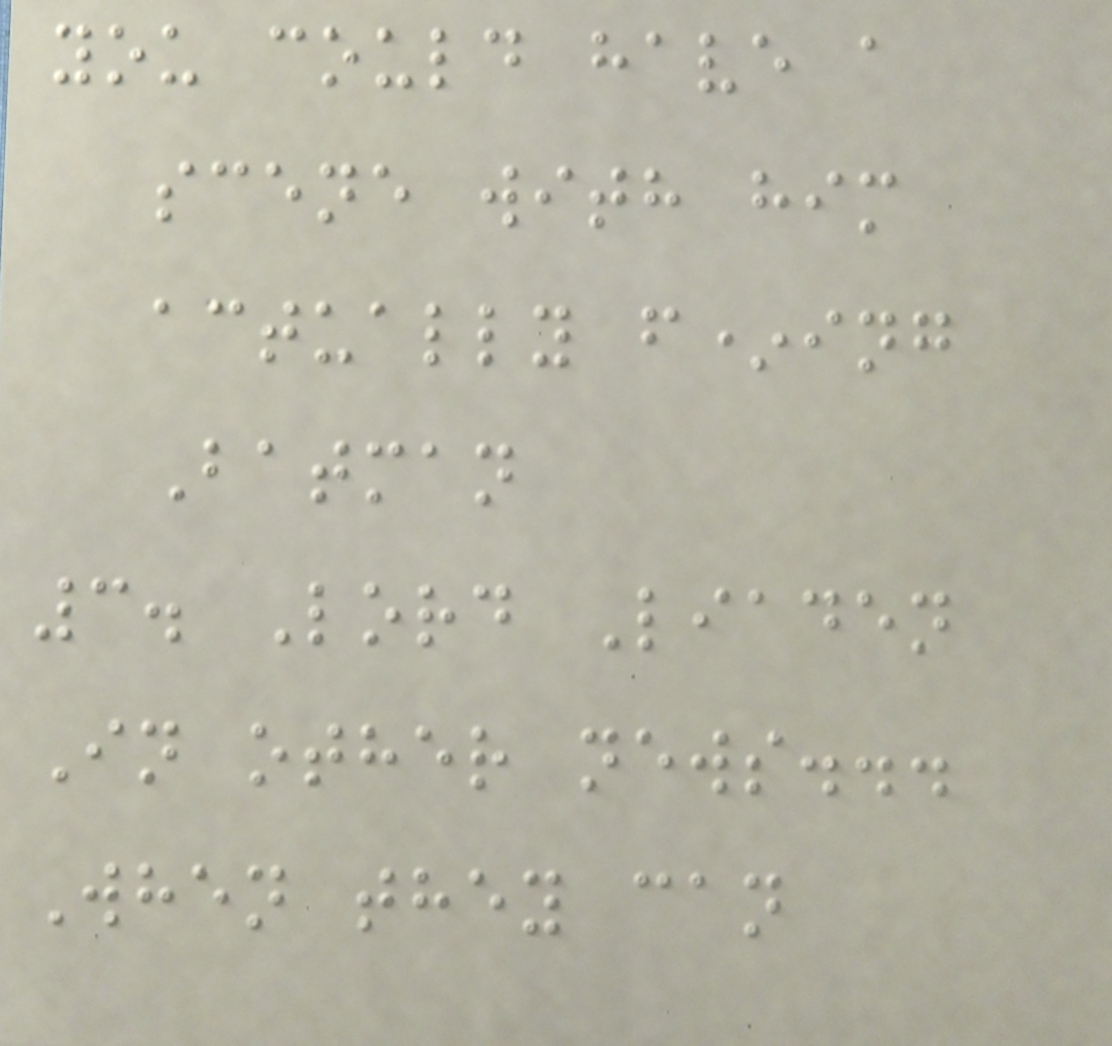you could have a
scene with him
actually f*ing
Batman
3. Lord Liaden
In other news...
When they can
